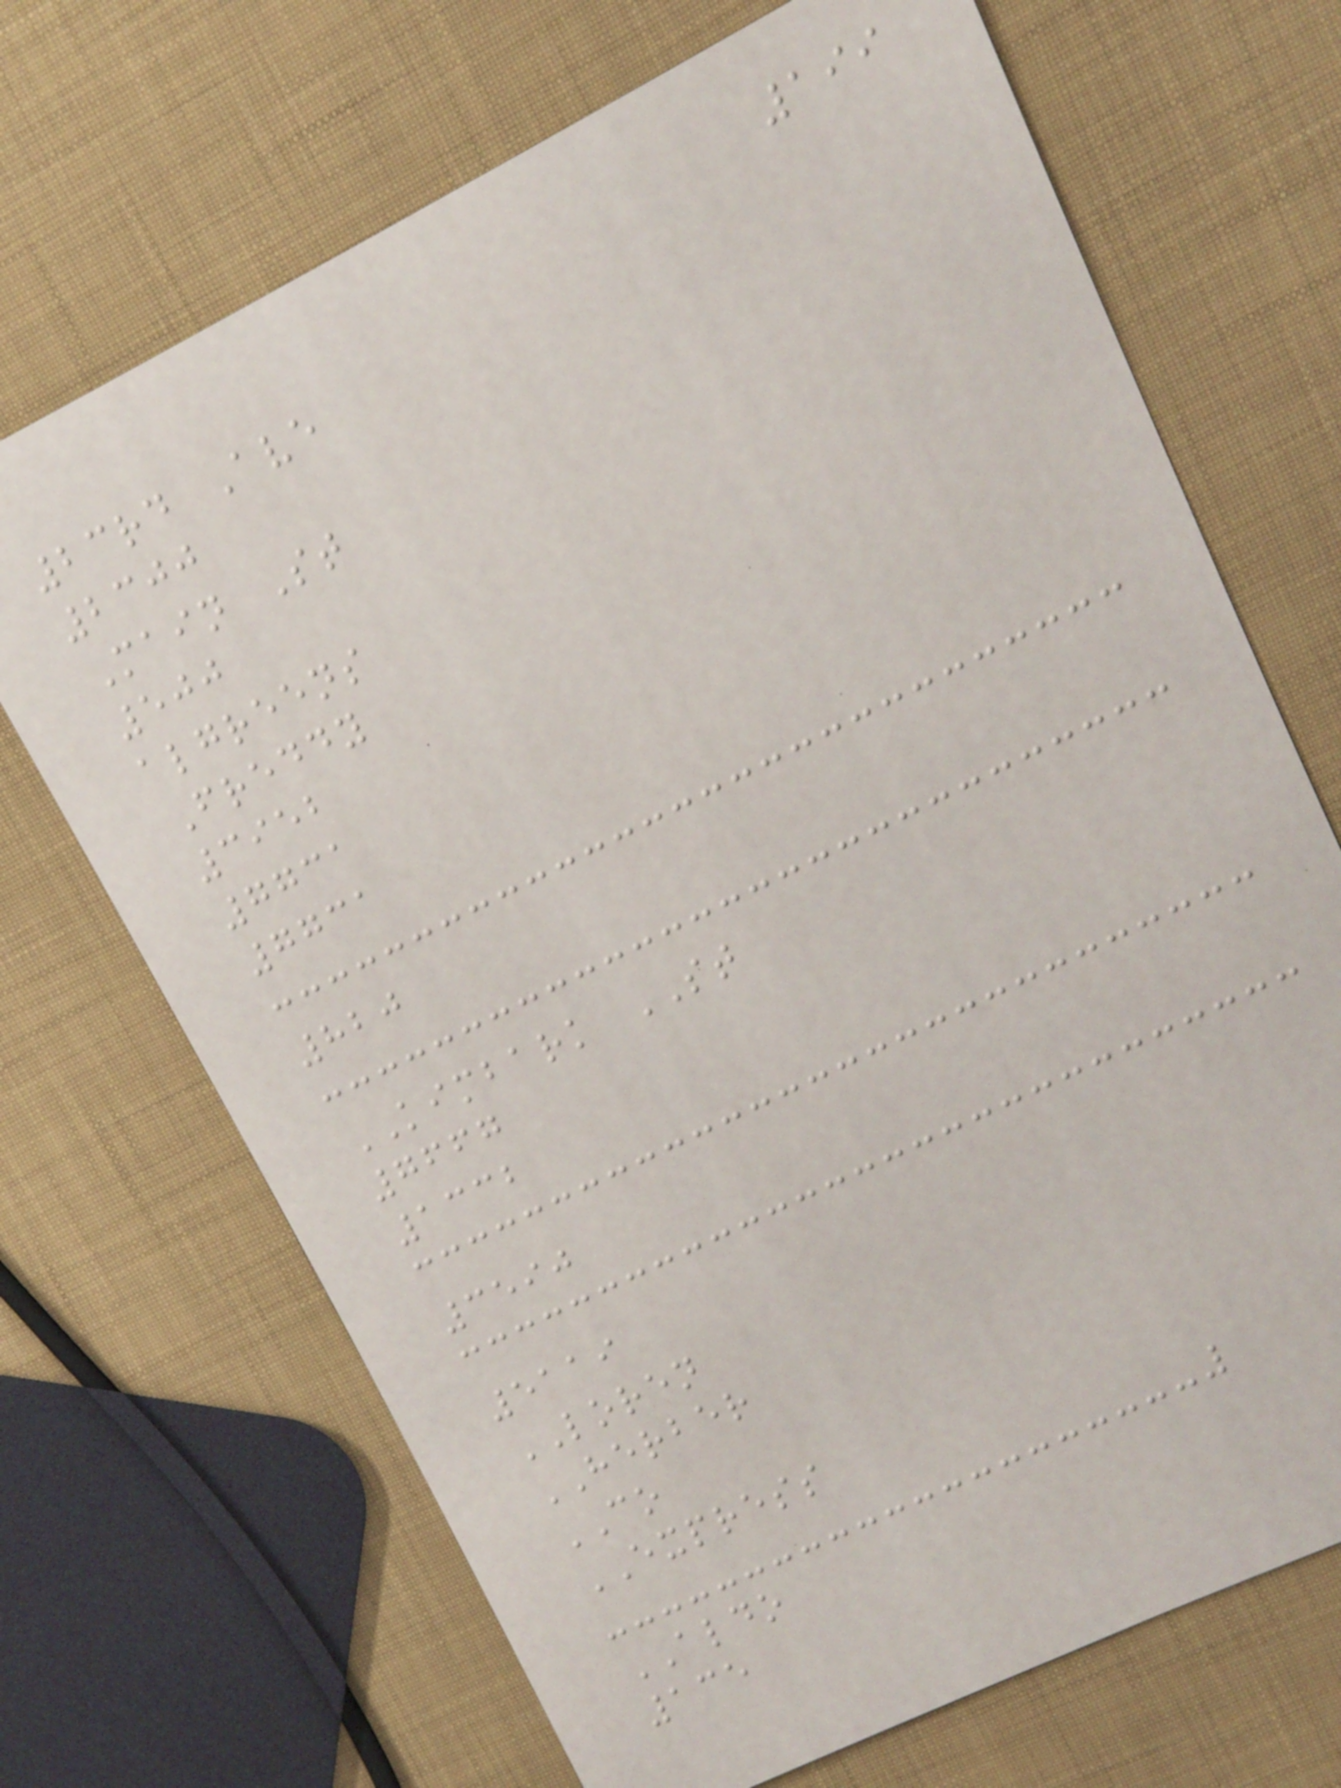199
23rd Ave
2300
Main St
500
algreens
Freddy
3952
7731
7731
820
KIMBARK ST
7667
1332
3590
5119
LOREN
HERBER
CO
EXPRESS
ALDO
135
